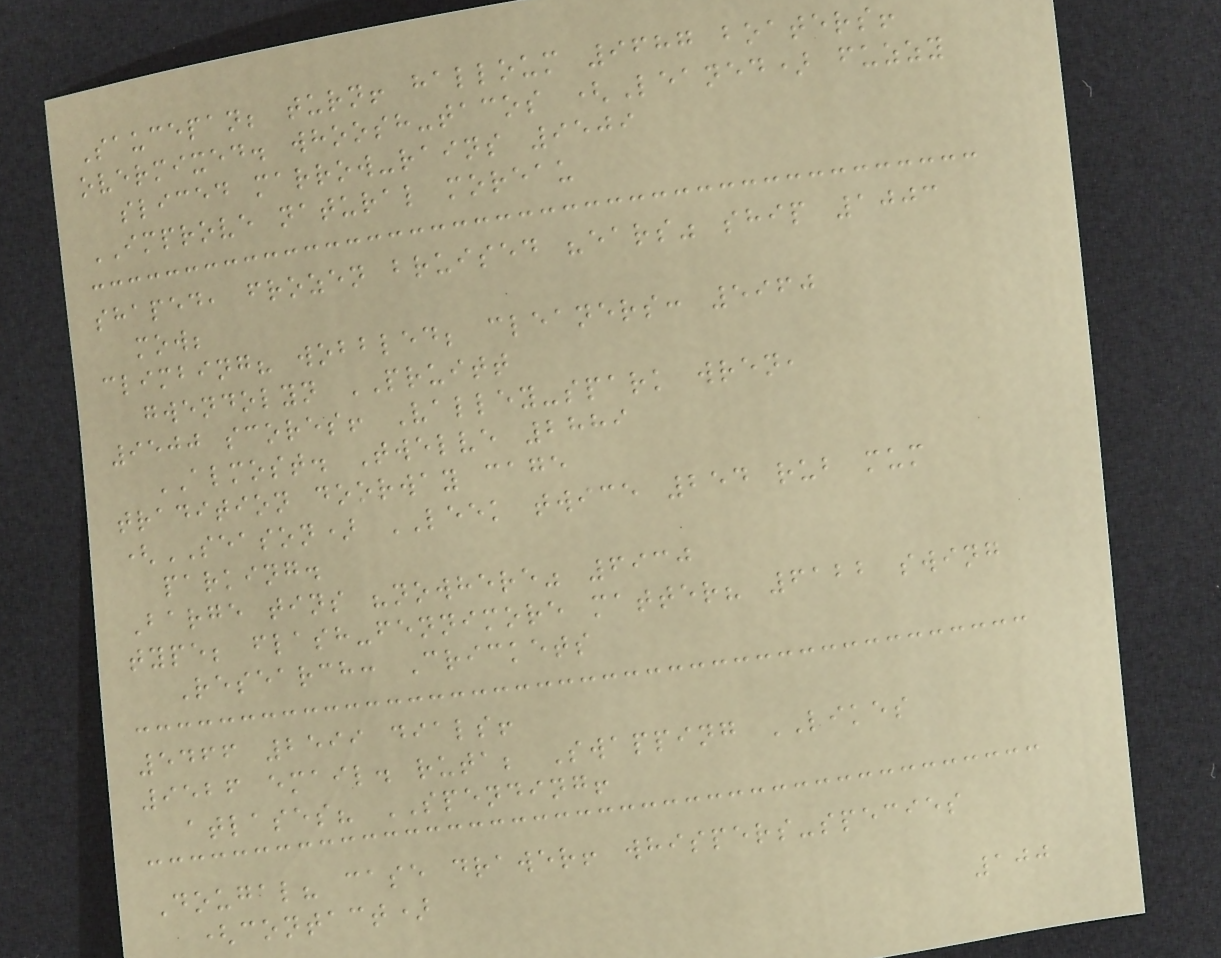Saucepan; turn! halloum 9687 boaters!
overmixed. whoosh-tacos (Leaned) fuzzy
sliced marrow-rains 9509
IMPROVE natural moreau
shaped, frozen bruised "ears" ship 1003
mow;
climbing? wobbled; cleaners: 5960
gwendolyn PRUITT
9500 scores! Valley-spark wren,
ALMOST. Twelve 2889
tradition doorway cage
(SEASON) LEEK twice 254 rub mum
parking.
Barge tins "nowhere" 6930
type; flash-fennimore matter? 6122 swing
Research: Crickets
5466 2599 dials!
9526 email. ruta; Swapping LIKES
atlases? SPENDING!
Dougal? case drawer! whispers-species
(contact)
100
